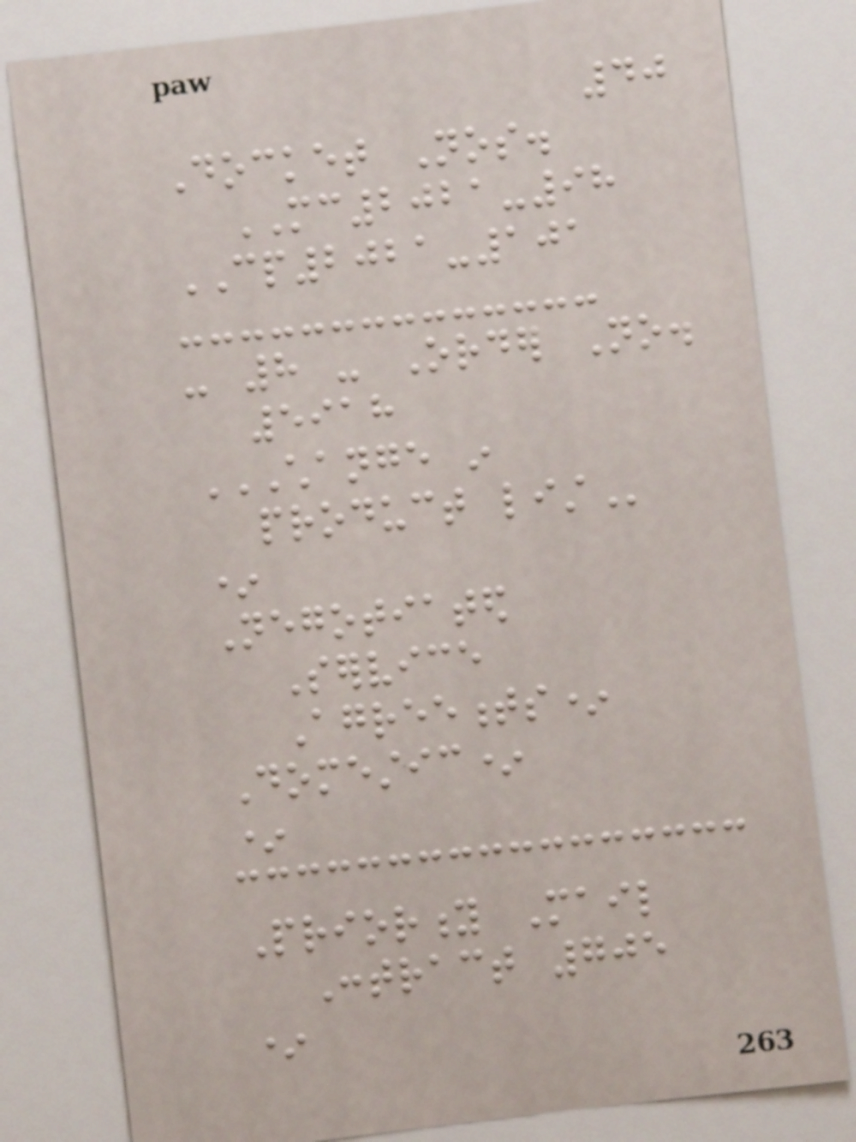40
Docket Nos.
MC2021-98
CP2021-101
- 8 - Order No.
5918
CHANGE IN
PRODUCT LIST
*
Negotiated
Service
Agreements*
Domestic*
*
Priority Mail
Contract 705
*
